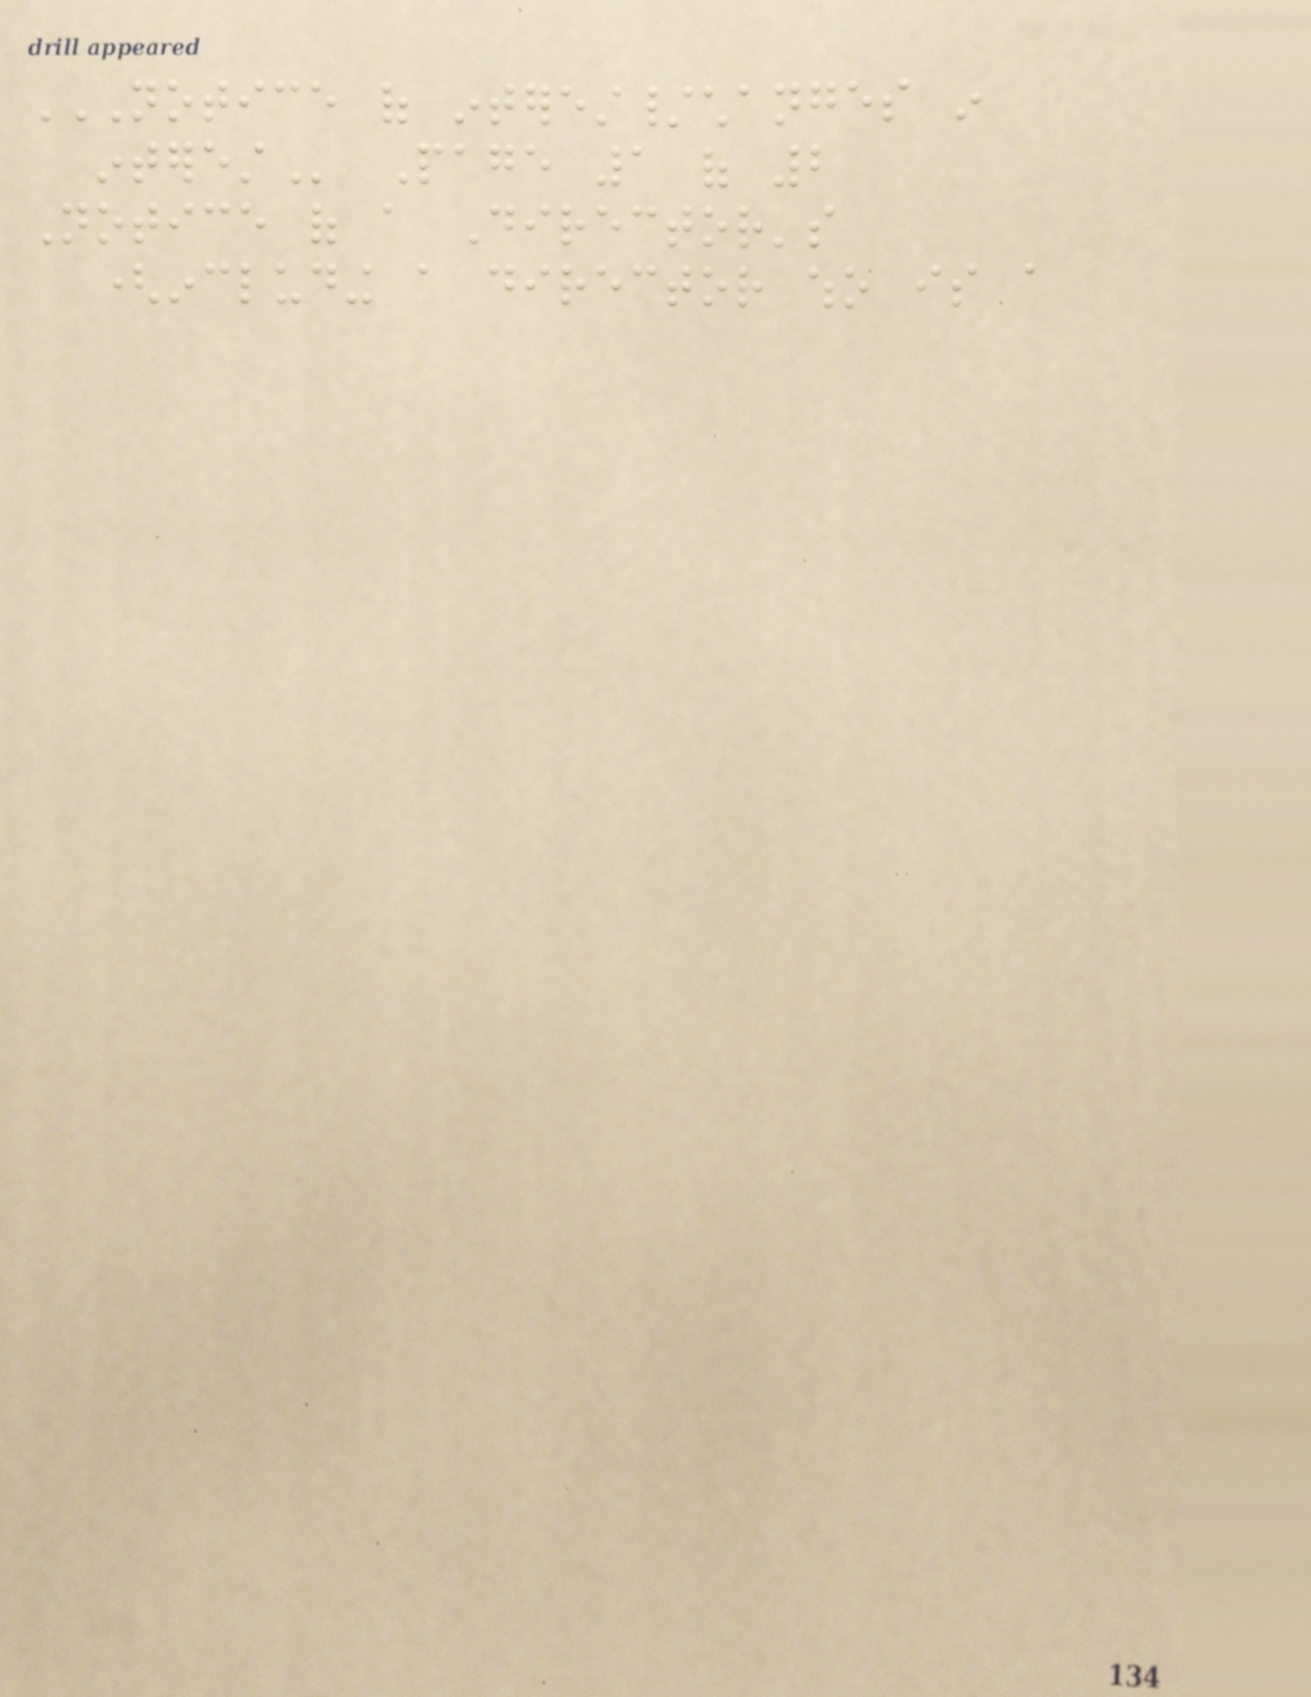NOTICE OF INTEREST/CHANGES IN
INTEREST Page 1 of 2
Notice of a Director's
(including a director who is a
